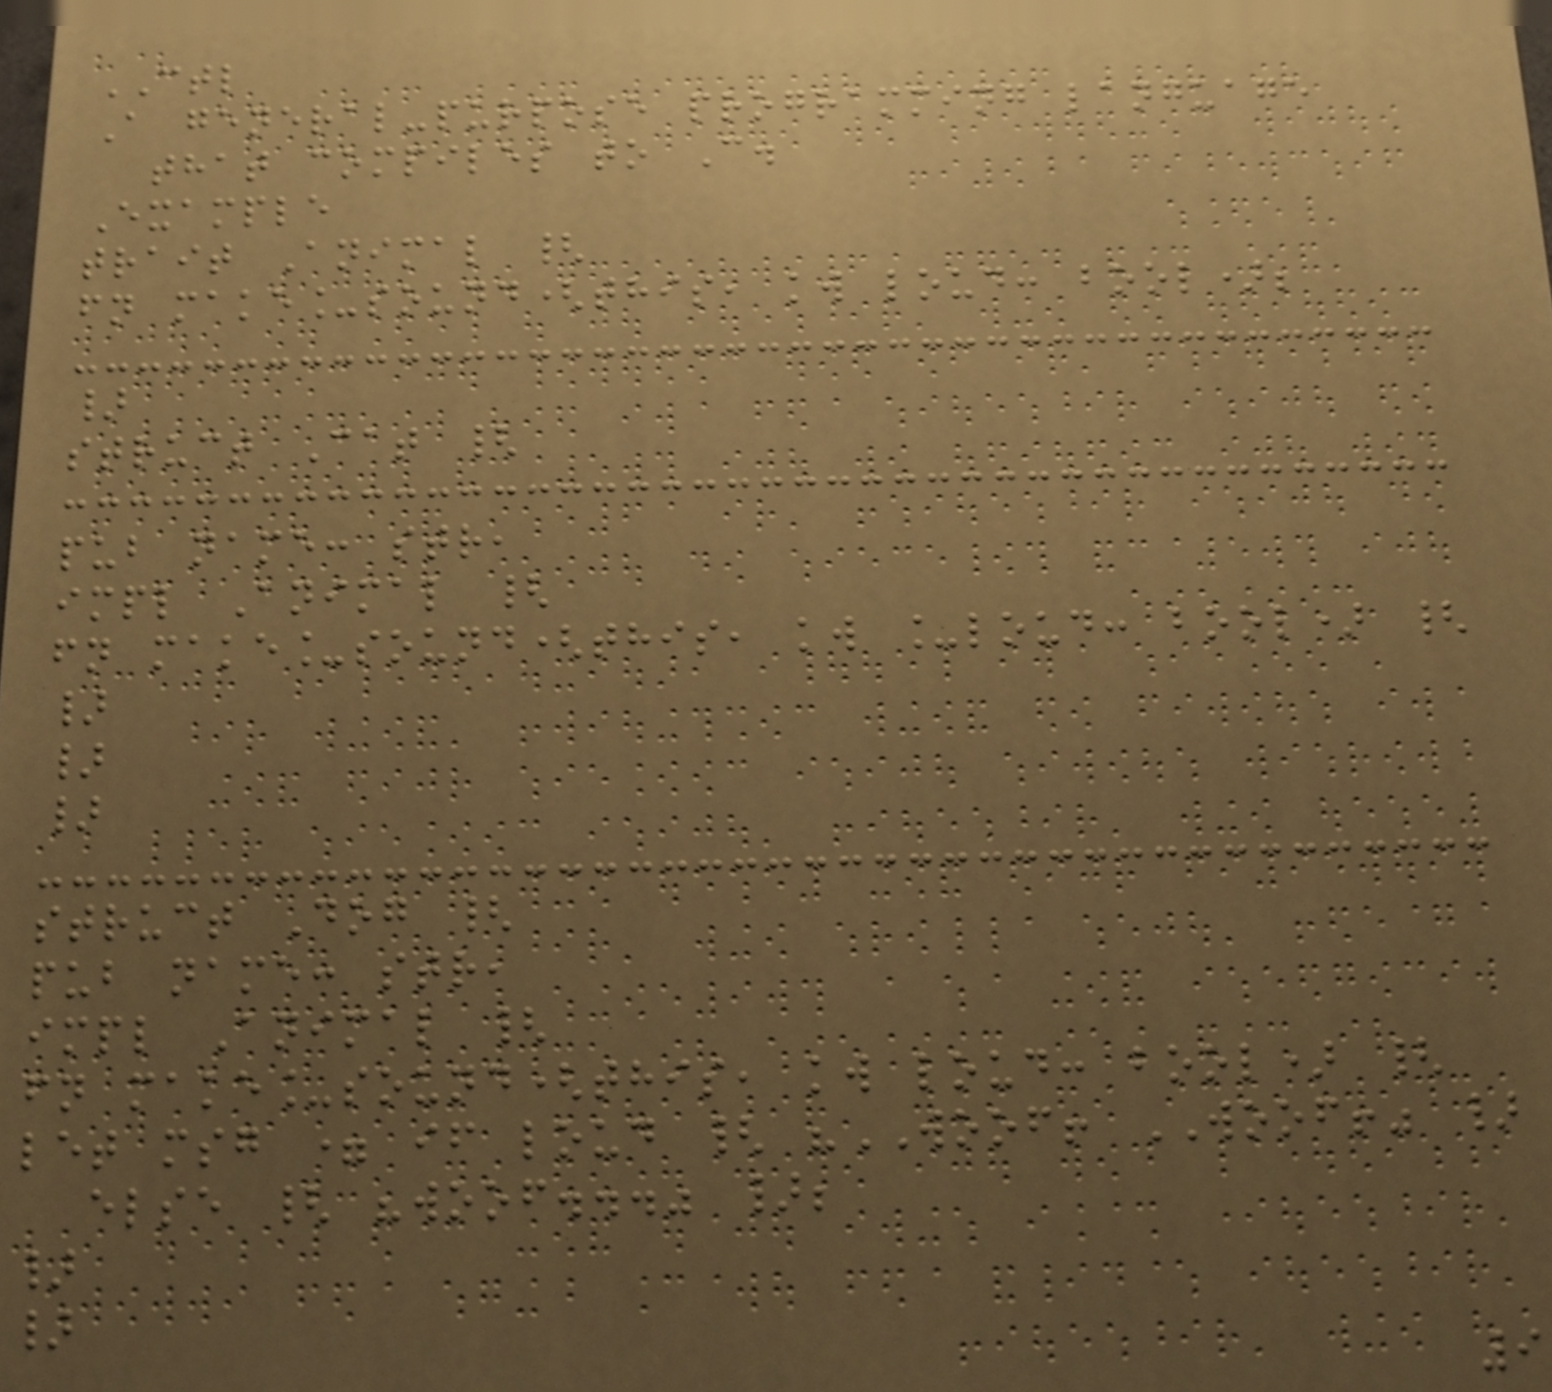CTL
A general-purpose programming language
that compiles to C.
Example
trait Animal {
fn make_sound(this, kw loud: bool);
}
struct Cat {
pub name: str,
impl Animal {
fn make_sound(this, kw _loud: bool) {
}
}
}
struct Dog {
pub name: str,
impl Animal {
fn make_sound(this, kw loud: bool) {
let msg = if loud { "WOOF! WOOF!" }
else { "woof..." };
}
}
9
